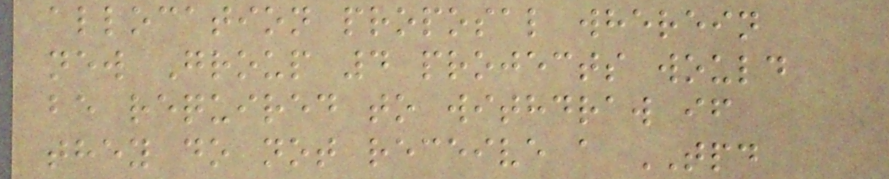allocation proposal wherein
new Group 4 projects would
be required to withdraw if
they do not receive a TPD
